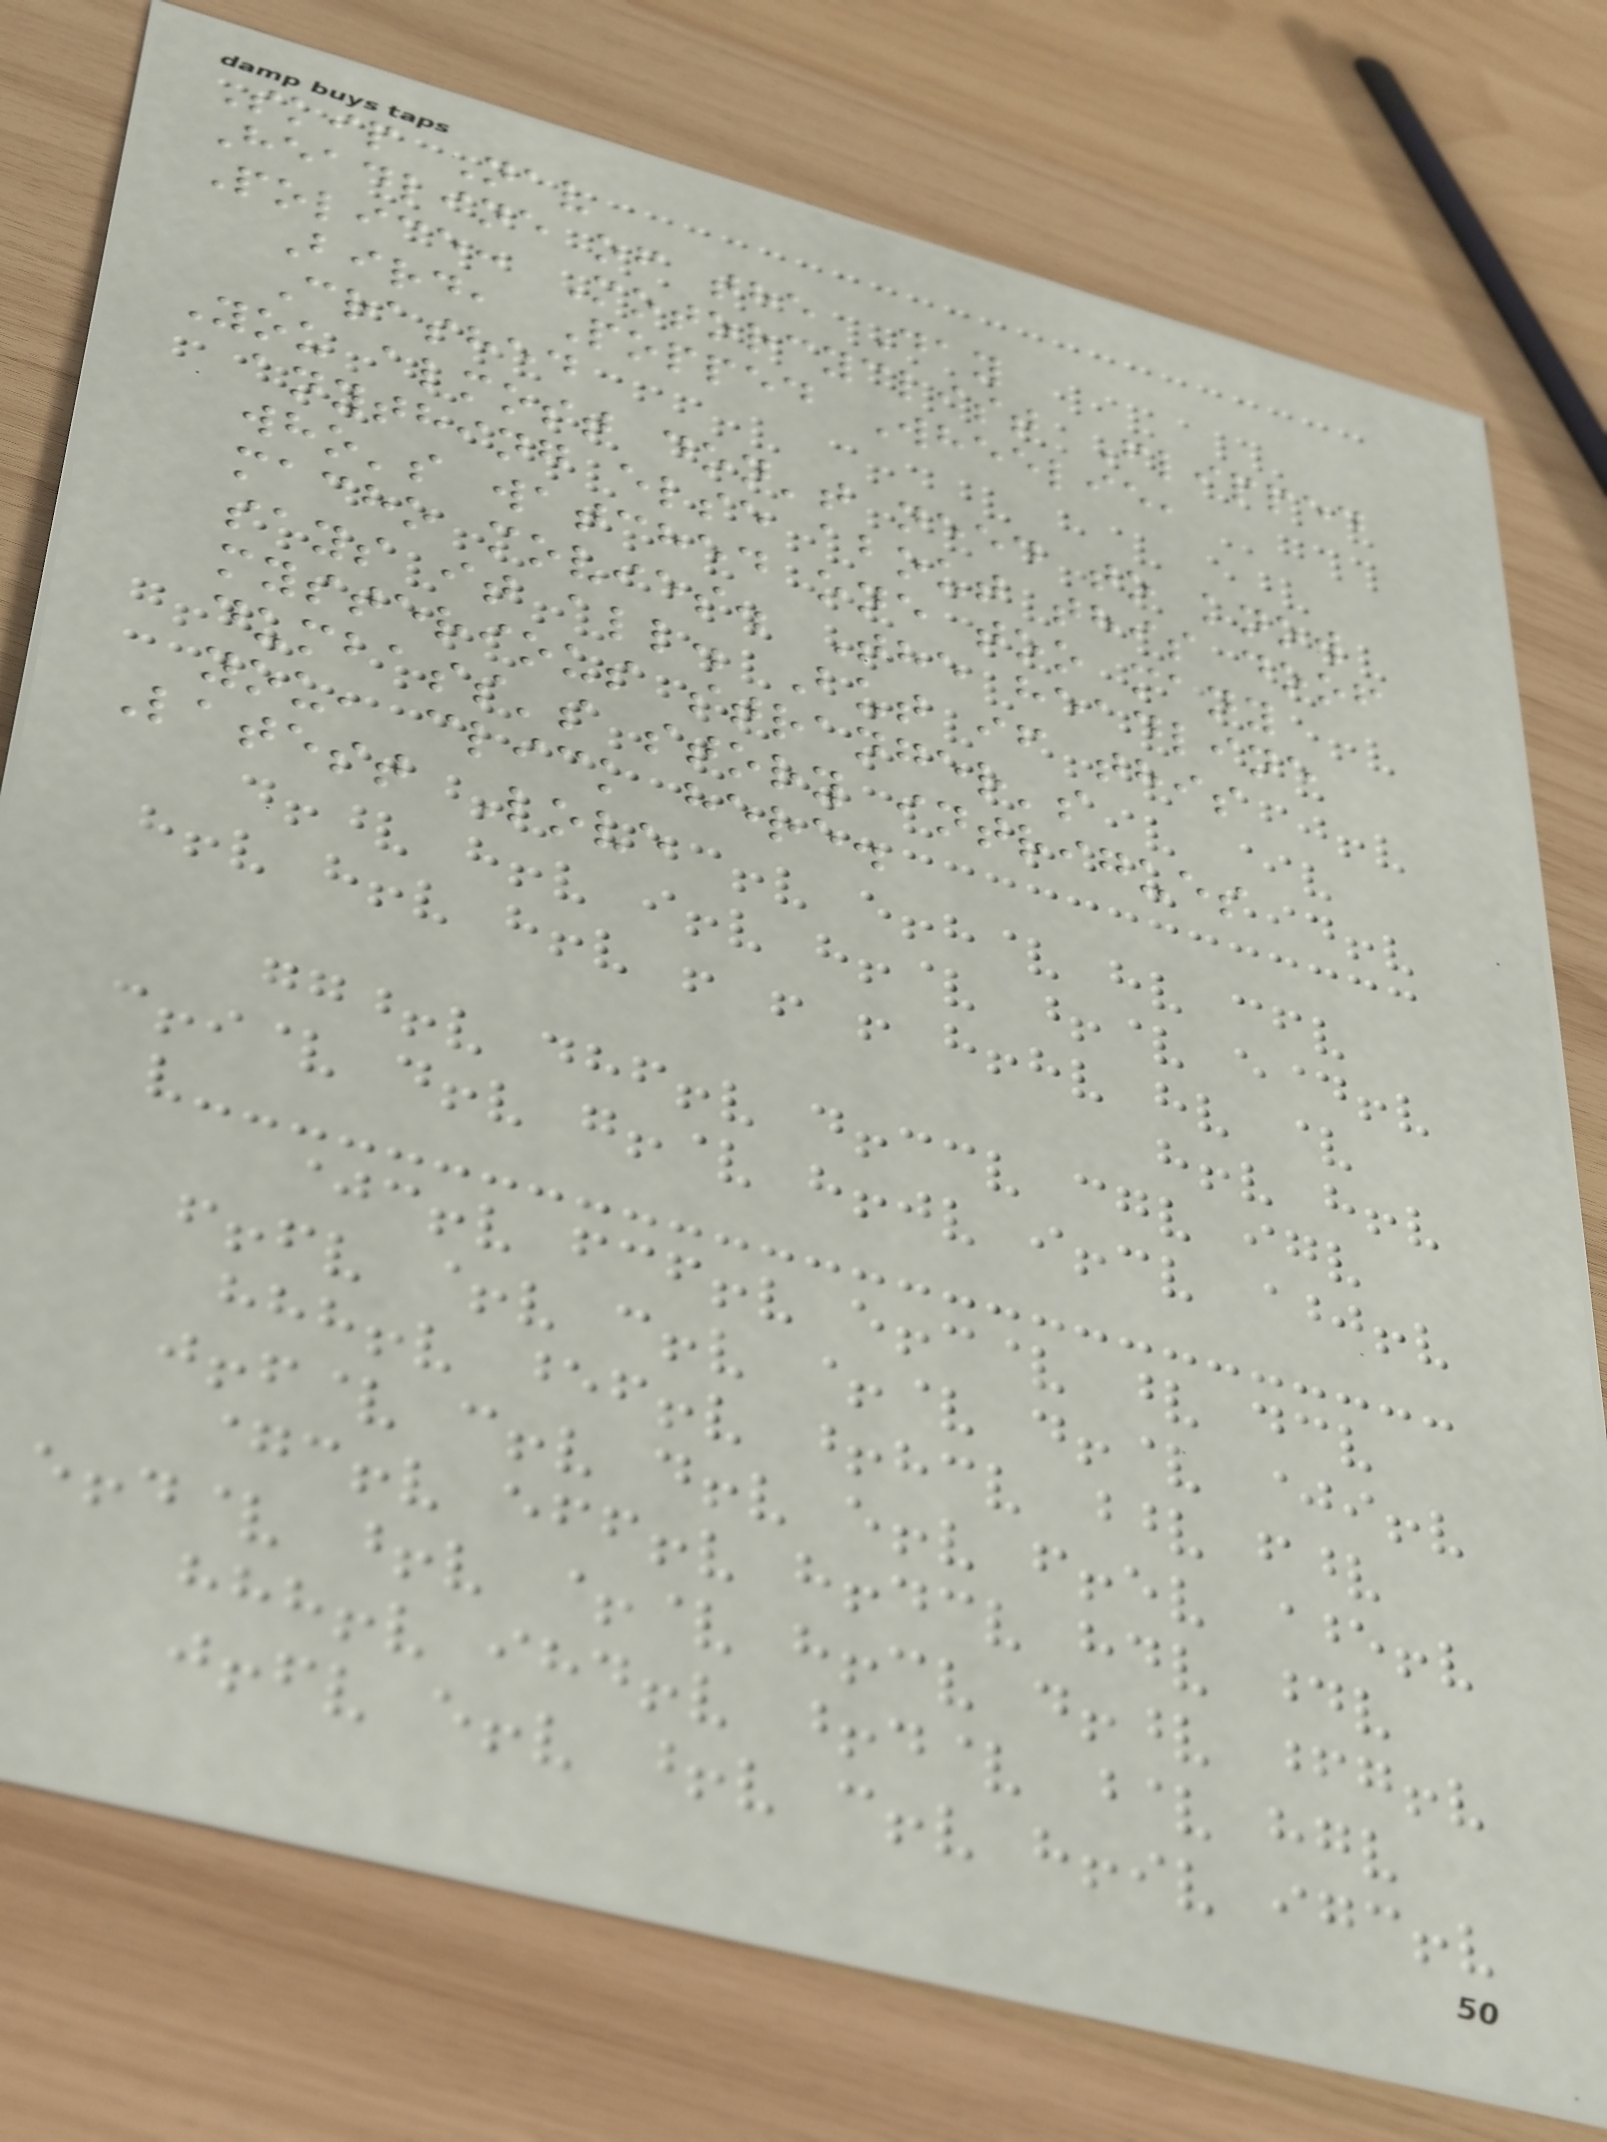Skip Nav
Headline of the Day
Police: Motorcyclist Flipped
Bird, Popped Wheelie,
Crashed
You almost don't need to know
anything else about this doof
who's watched one too many
macho movies. The headline
says it all. But if this
mysterious stranger's
dumbass's story intrigues
you, click here.
Latest Love
